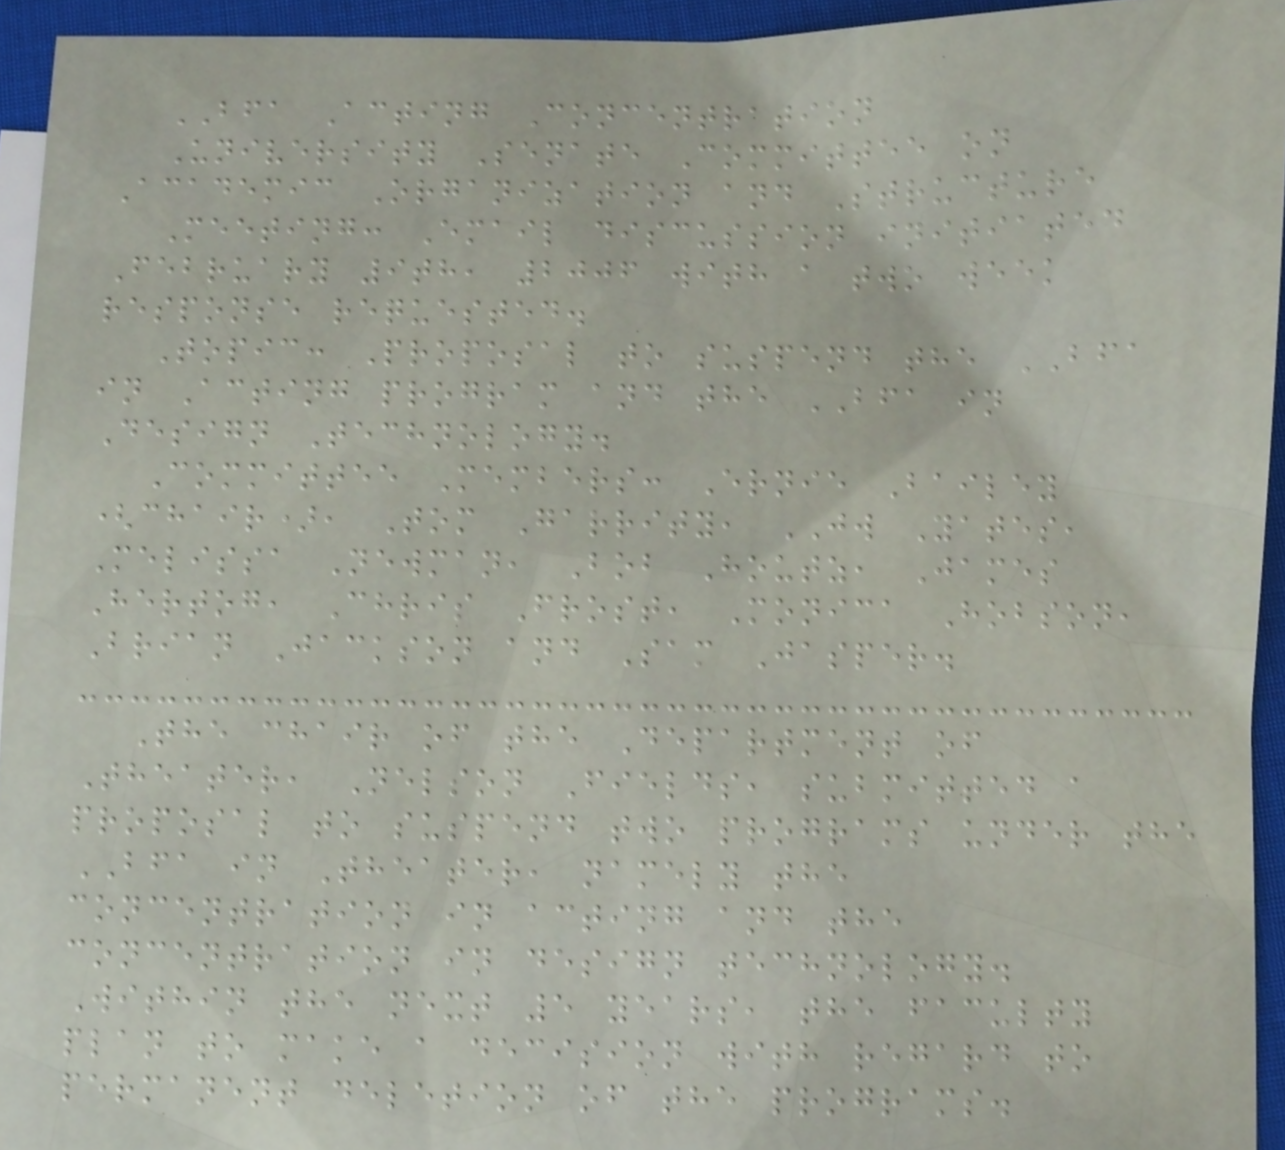BFA Acting Concentration
University Senate Committee on
Academic Organization and Structure
Meeting: Email discussion initiated
February 9th, 2006 with a two week
response requested.
Topic: Proposal to suspend the BFA
in Acting program and the BFA in
Design Technology.
Committee Members: Ernie Bailey
(chair), Tom Garrity, JW Yates,
Melissa Newman, Bob Houtz, James
Hertog, Chris Frost, Monica Hobson,
Brian Jackson and Sam Jasper.
The chair of the Department of
Theater, Nelson Fields, submitted a
proposal to suspend two programs under the
BFA in Theater, namely the
concentration in acting and the
concentration in design technology.
Within the next 5 years, the faculty
plan to make a decision with regard to
permanent deletion of the programs.
